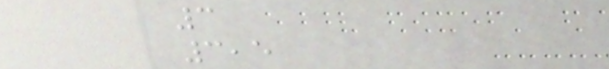3
3,5
